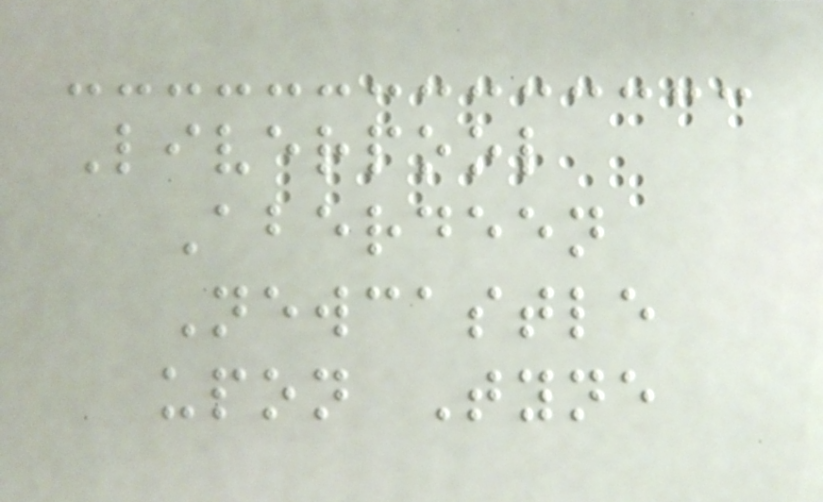Liverpool
Aberdeen
Newcastle
upon Tyne
